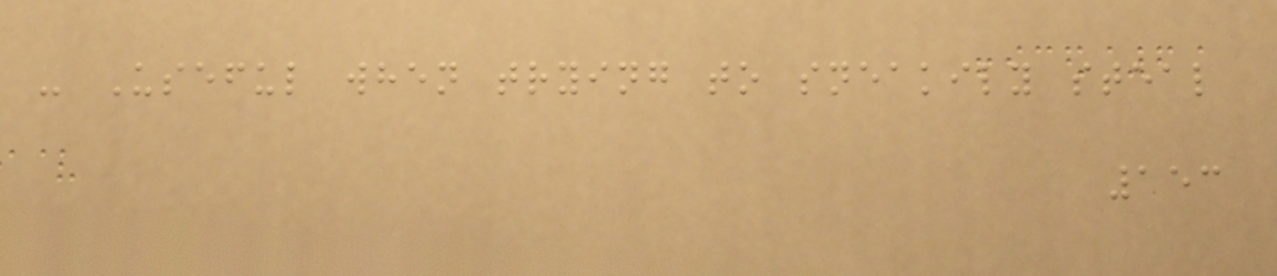- Useful when trying to sneakily steal
153
